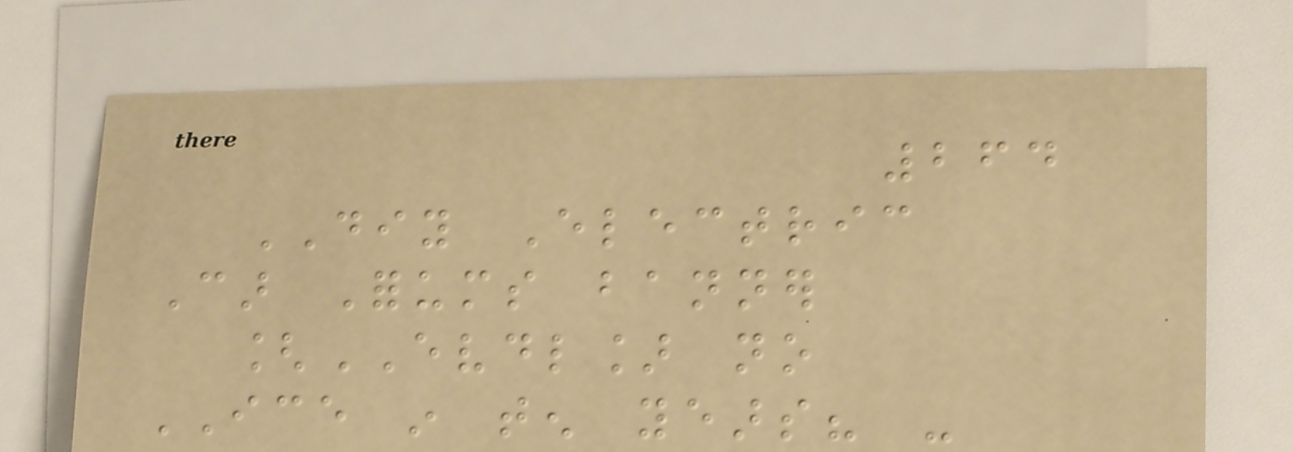264
DIY Electric
Car Forums banner
[EVDL] no
ICE in ten years? -
